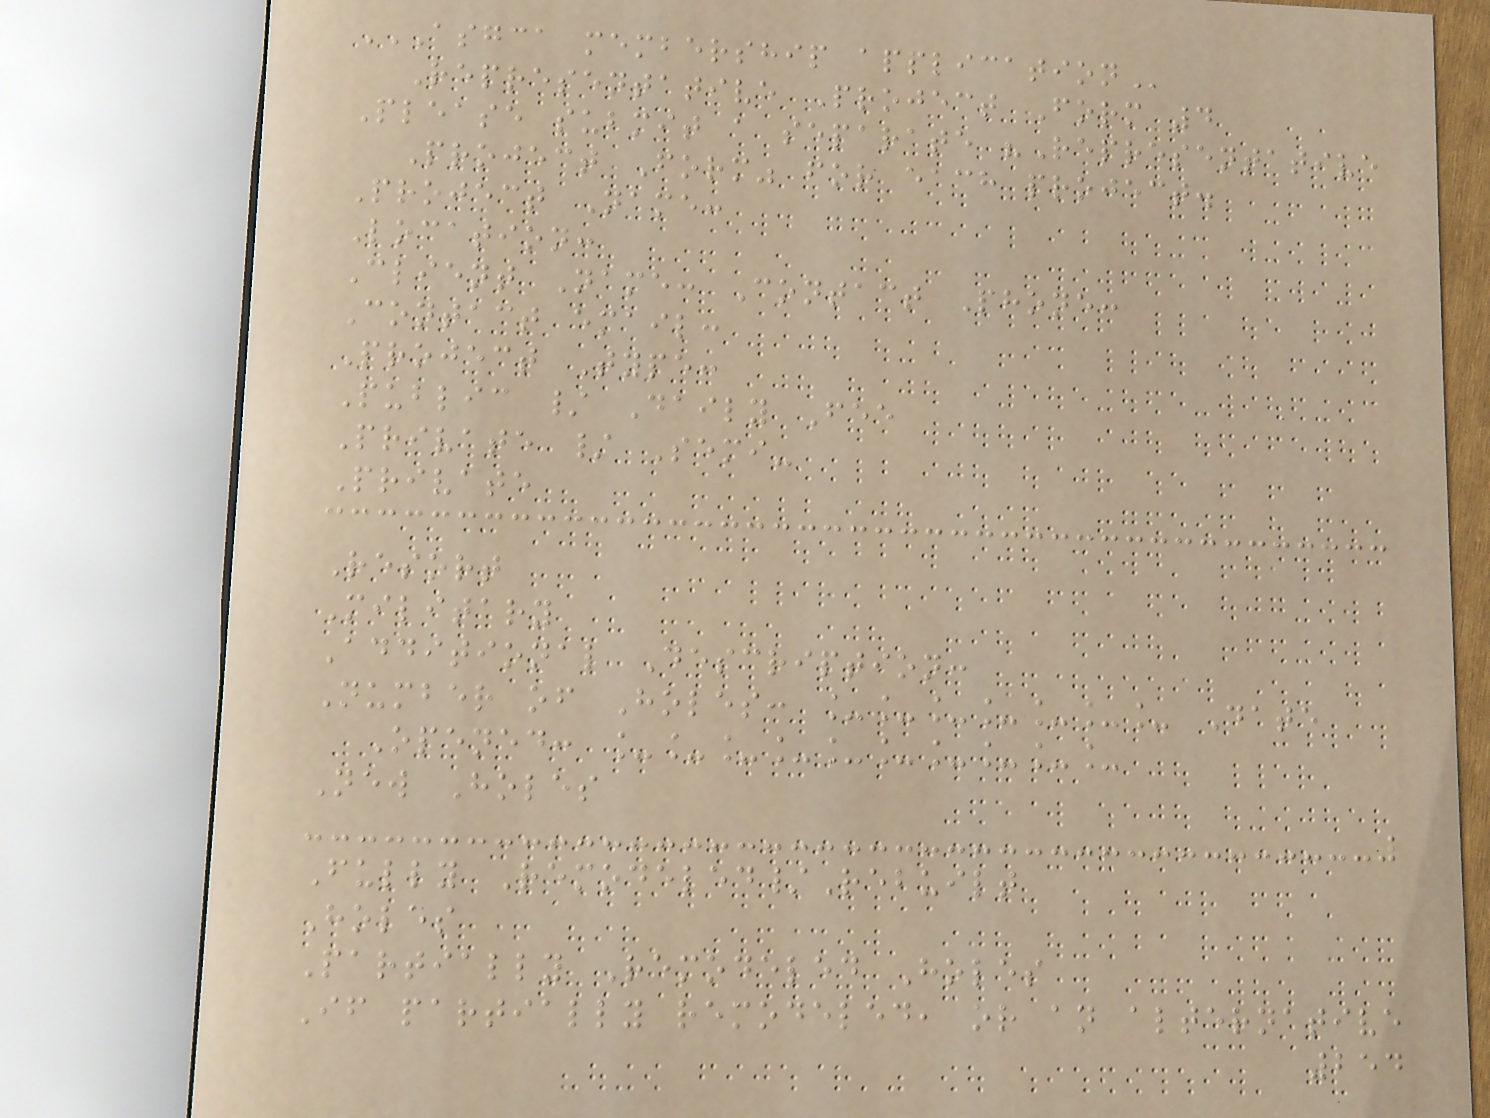ASGCA MEMBERSHIP APPLICATION
Representative Project Form 4
Please submit a separate "Representative
Project Form" for each project.
Project Name:
Location:
Client Name: Contact Phone:
Contact email:
Project Type:
Public / Daily Fee
Private / Semi-
Private
Resort
Military
Additional Description:
Number of Holes: _______ Date
Opened: __________
New Holes
Fully Remodeled/Rebuilt
Holes
Partially Remodeled Holes
If partially remodeled, or an alternative
254
